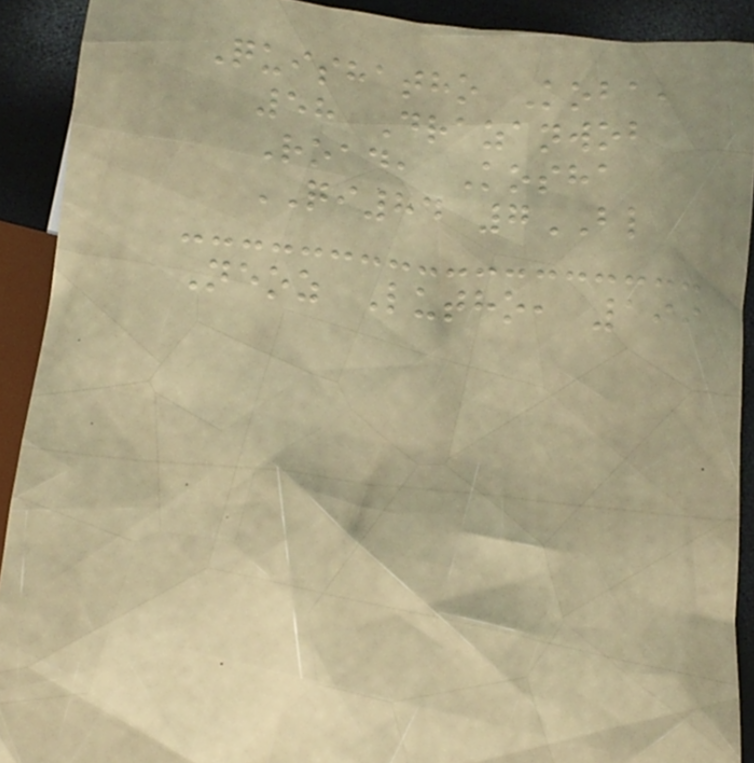Quishatho Koba,
58 Drazanwob
Road, Kosha
QI84 7BL
Neoz Lutho, 199
